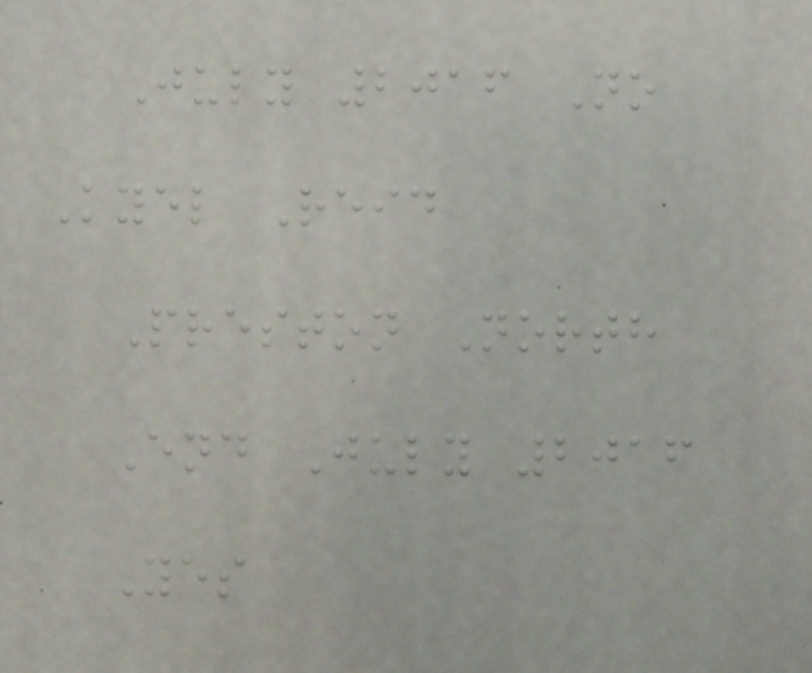July 2016 No
Kyel Reid
Preston North
End July 2016
Yes
